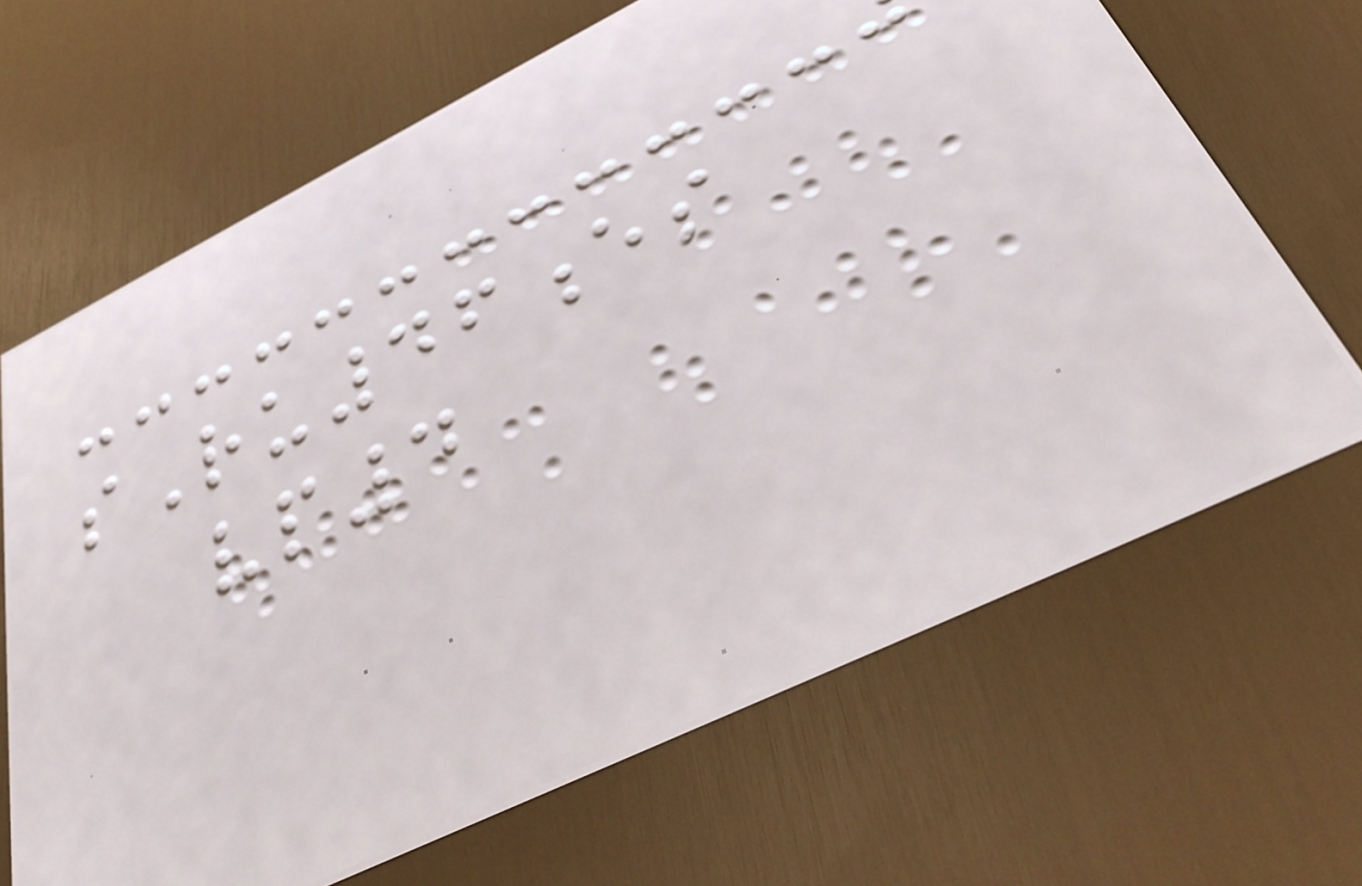sRu46es
vp4
